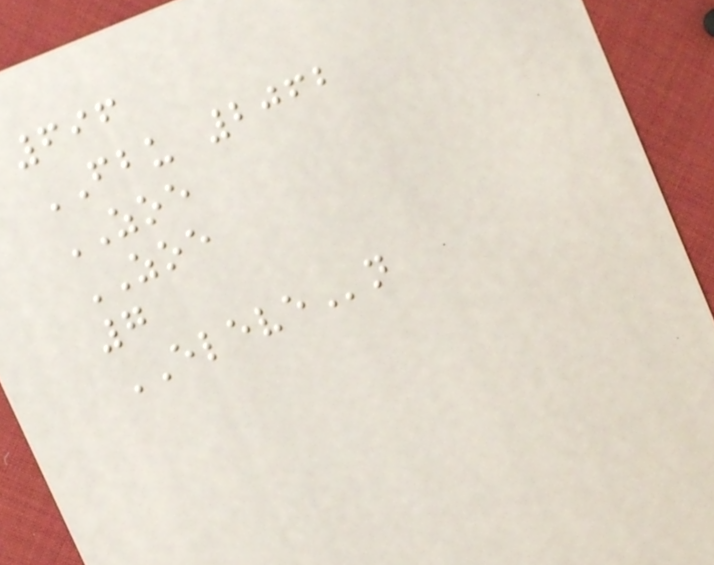696
FBU 2062
ZOE
ZOE
7
ELEVEn
